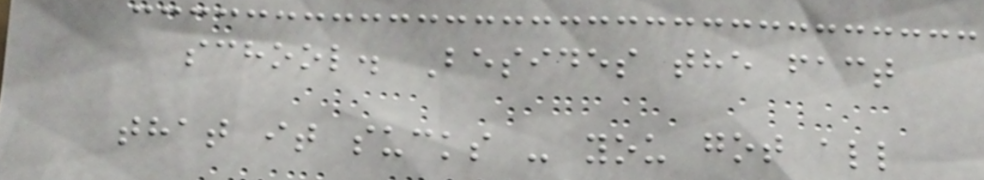school. Besides the fact
that it sucks - you got all
